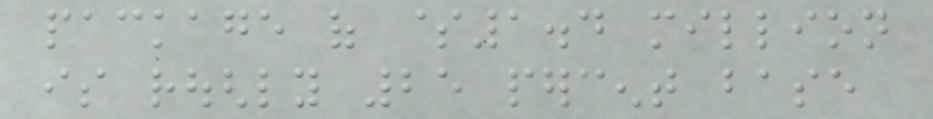package of $1.4 million
is roughly 25 percent base
